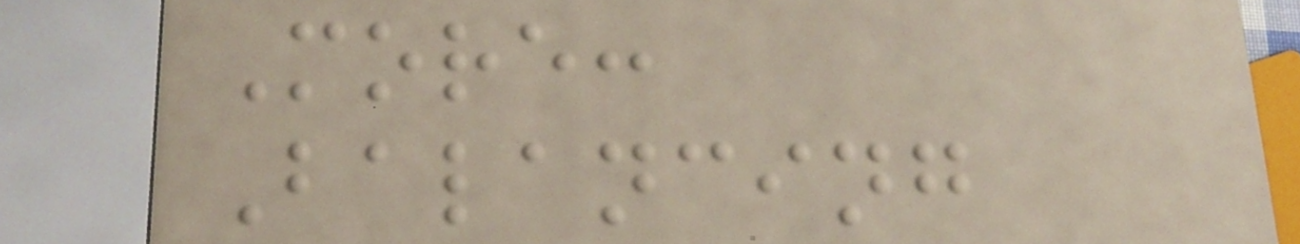More:
Balancing
